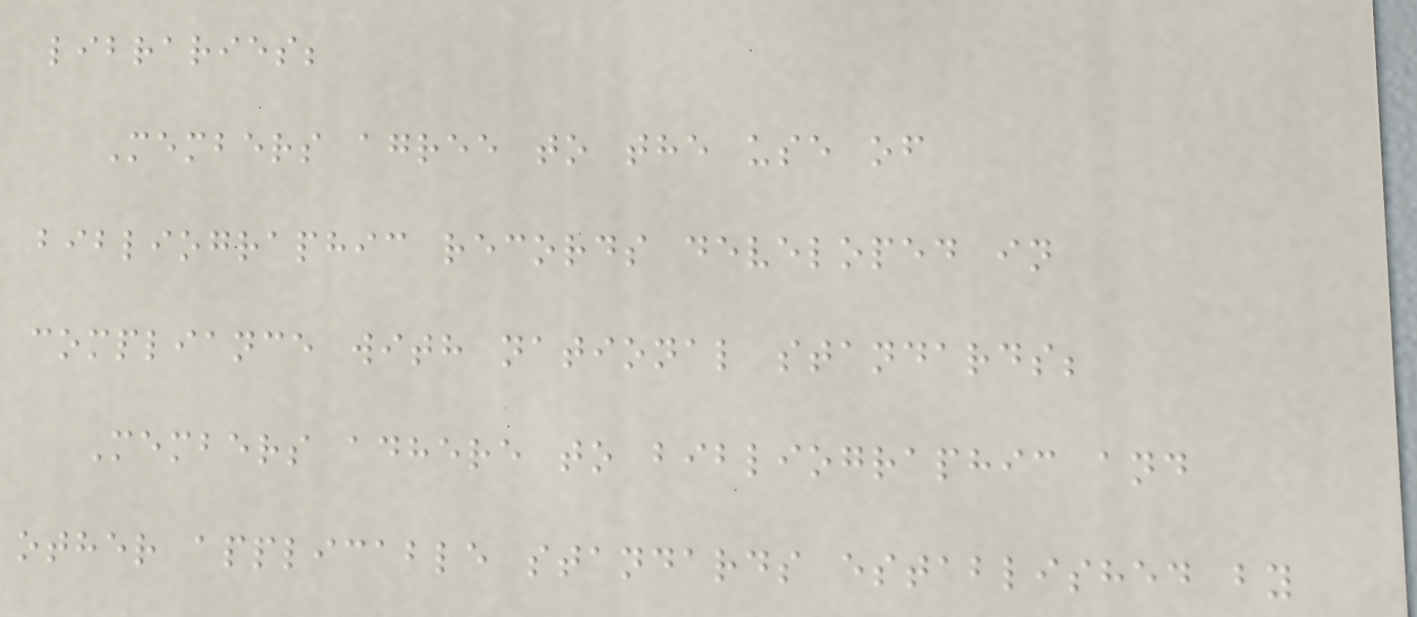libraries;
Members agree to the use of
bibliographic records developed in
compliance with national standards;
Members adhere to bibliographic and
other applicable standards established by
